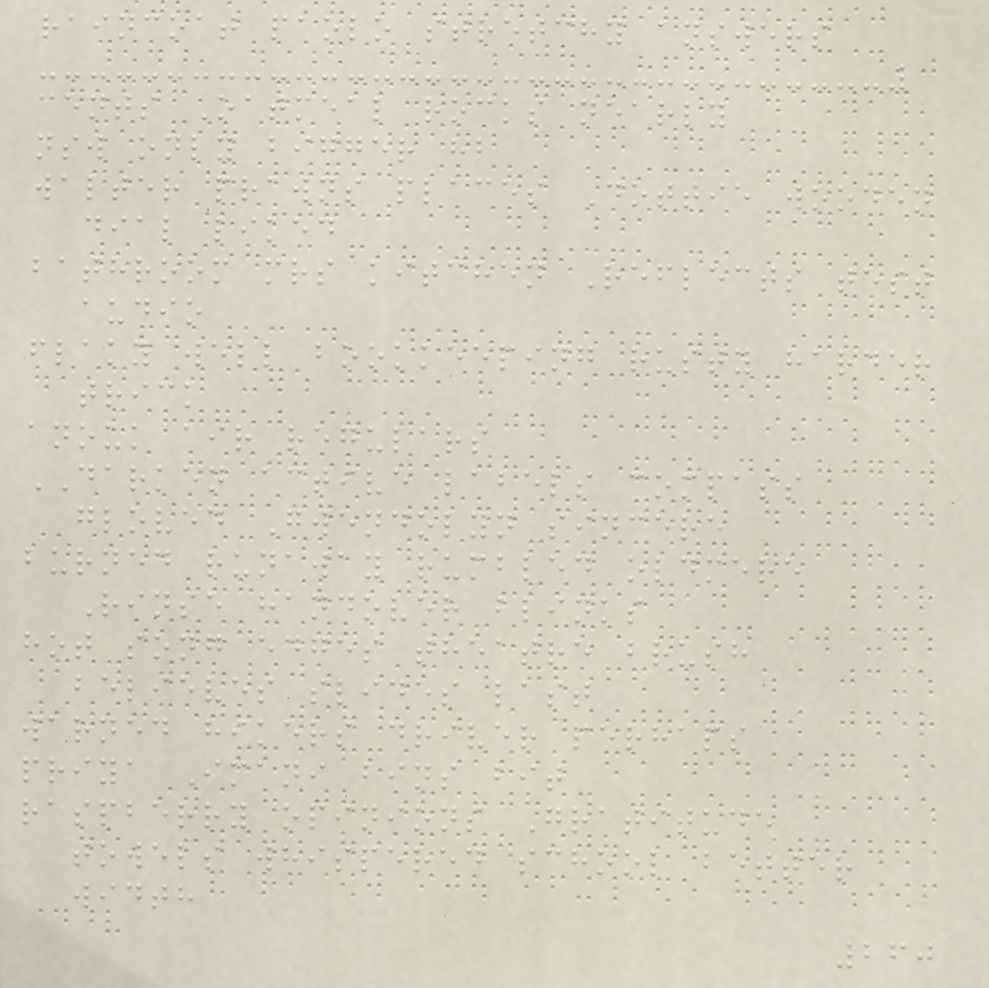raincoat paolo stretchy answers
cents Oatmeal rocks nearly
nsw only bigger hb
walter prawns places Dottie wooden
dial liked
bathroom mrs kitchen Reflects test
audio
flaky well bookkeeping rusty harder
trick
anouk air regulars
DARKEN active labels compass
gloved Gwendolyn sincere
burned runaway rumbled oldmere
Rinse handover blinks
hot song edges theatre brush
believes slides last
warned hikers driver perhaps
priya Imani bins bit
raspberry opinions Gratitude
towels whispered school better
width
260
